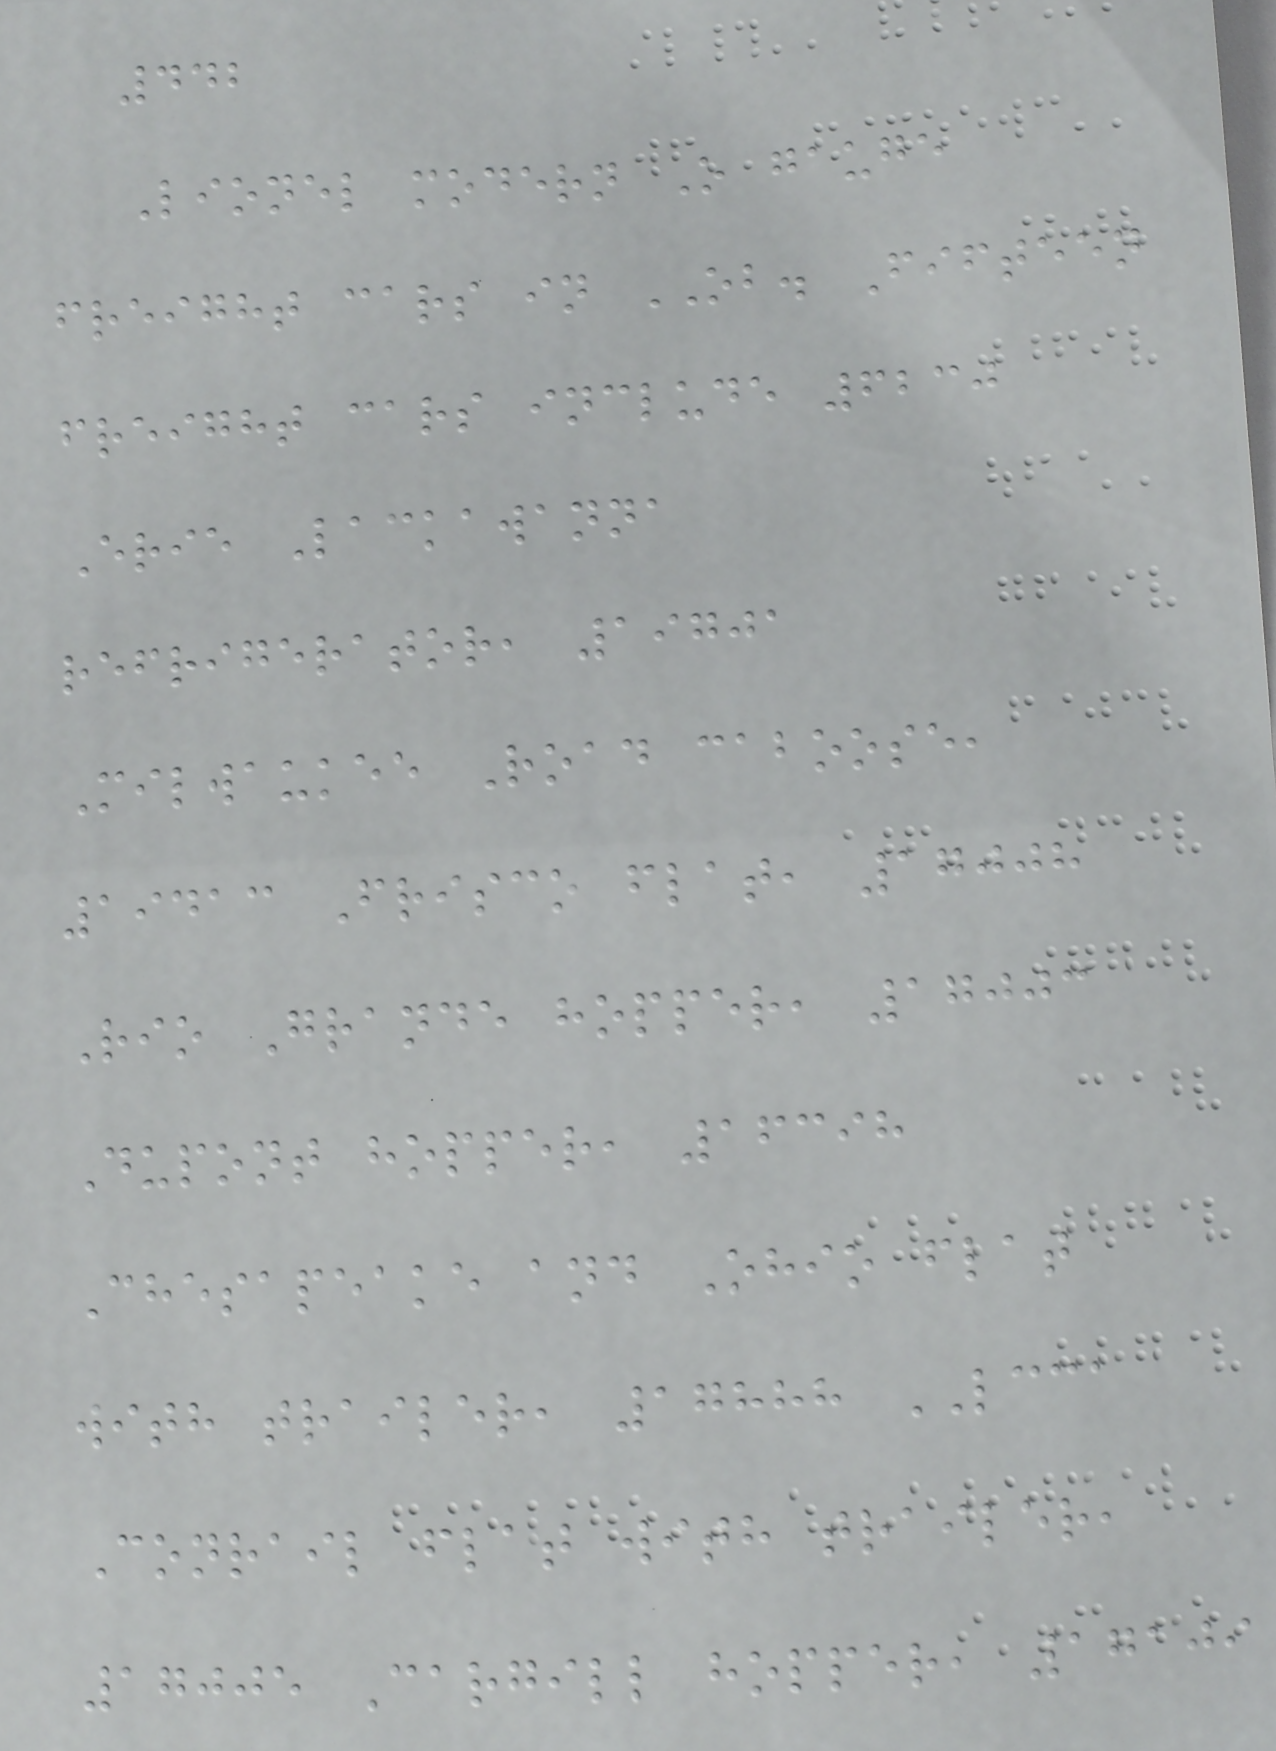442
Lionel modern O gauge
freight cars in OB. Fifteen
freight cars include 6230
Erie Lackawanna
refrigerator, 19701
Milwaukee Road caboose,
19413 Frisco flat, 17008
Rio Grande hopper, 17003
Dupont hopper, 16398
Chesapeake and Ohio flat
with trailer, 17888 LCCA
Conrail flat with trailer,
17005 Cargill hopper, 17109
